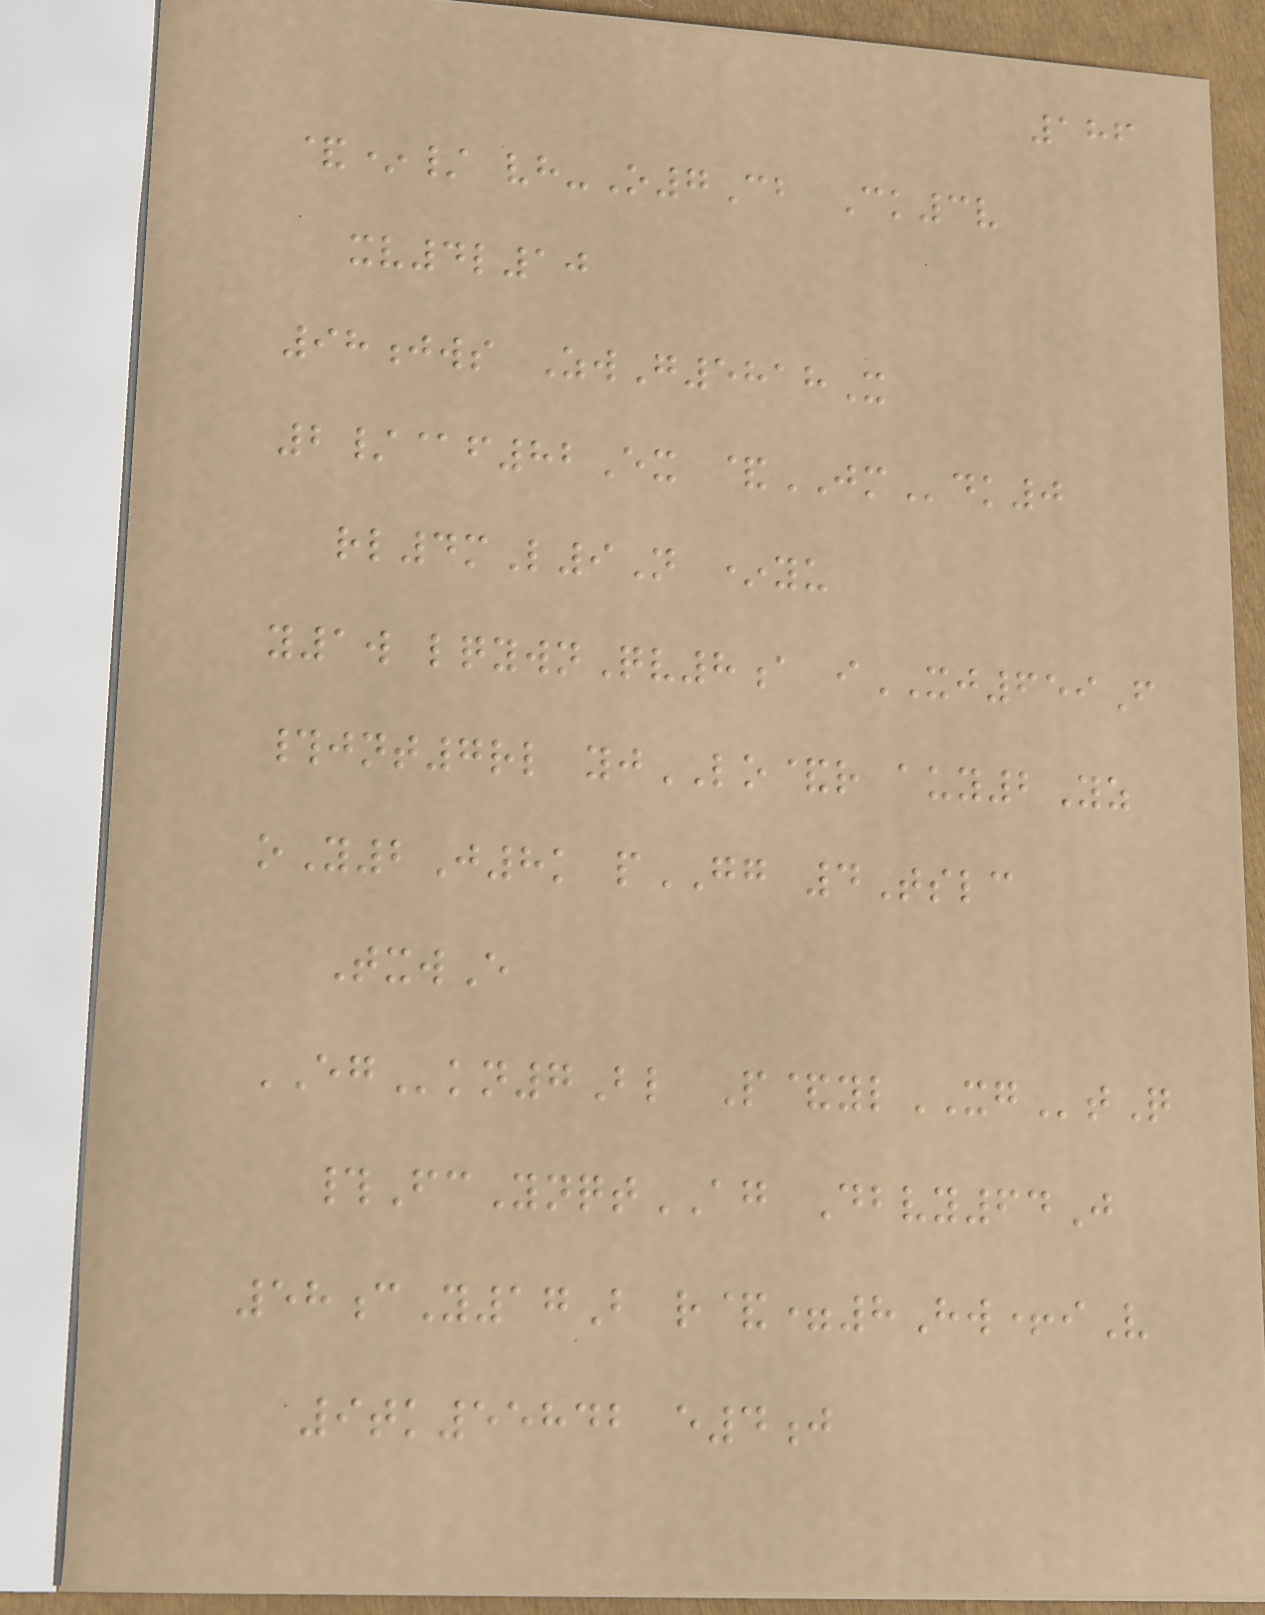186
&*/ vh-O7Cb Ck3v
xv4l10
98jws ZwG5818X
2/@f82Ex &JMdk0
rl4mL9N *yu
y1w lqywnQv8a iXJ659F
#jnt7rl yjLO&r auy2Yz
oY2J8k pGG 4Tslc
TxwE
EGkn7Bl P&ylXGtQ
#FcYnqtAG Dbvy64J
58cY17B r&=8Hw+iV
9tk55842 e4j
